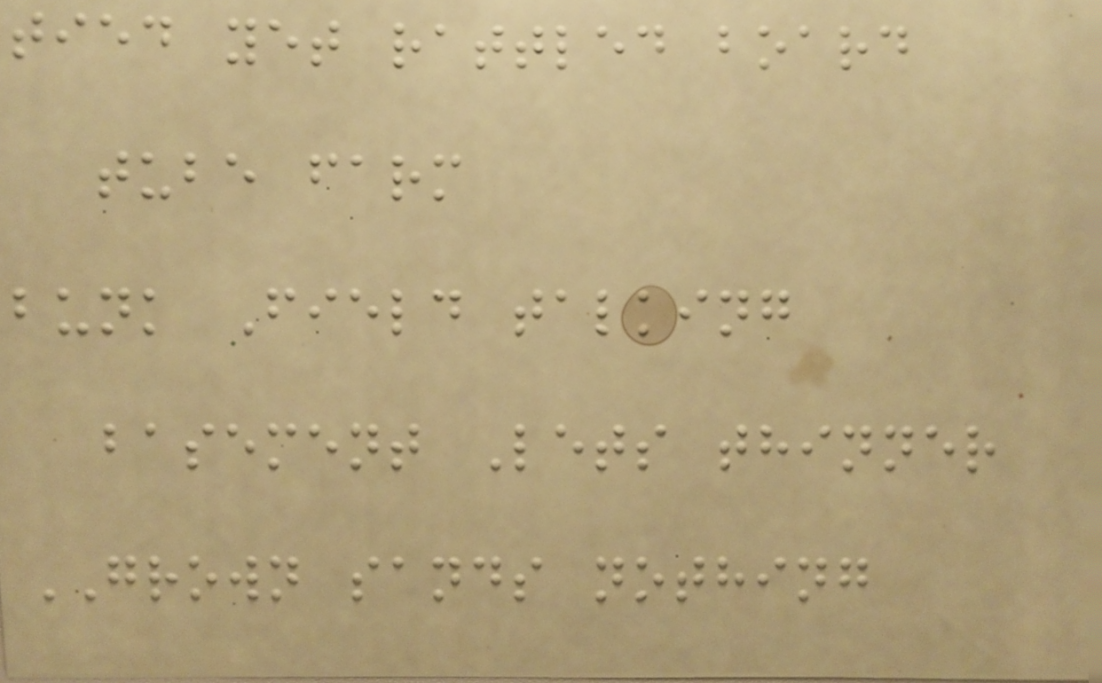tied yet rattled board
tube farm
bunk Field talking
basement Lets thinner
GROWN sands nothing
